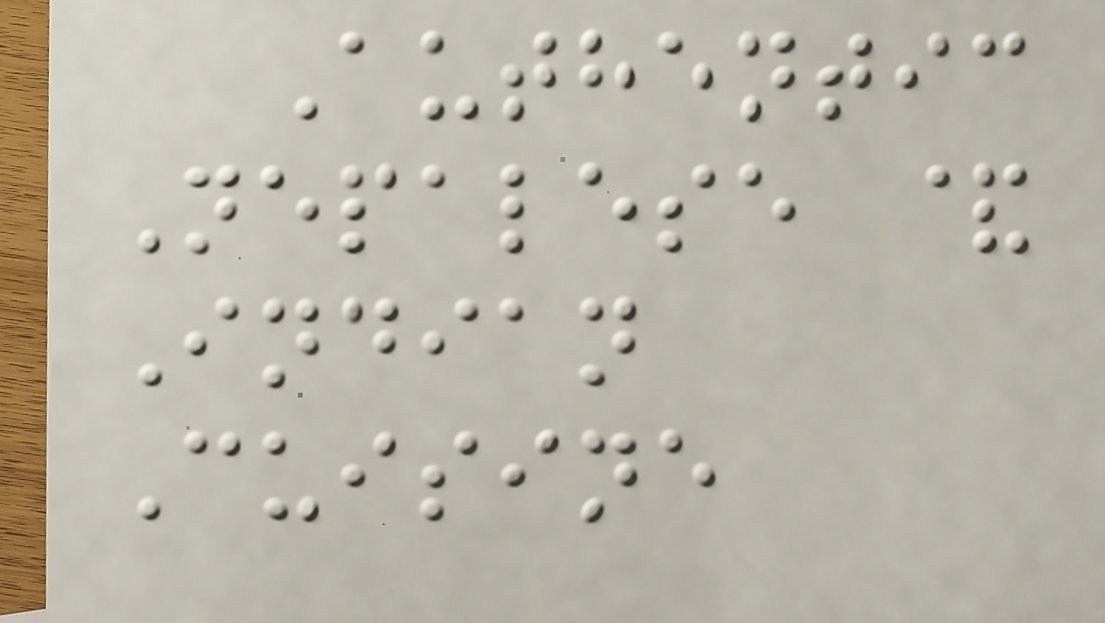Authentic
Nepalese &
Indian
Cuisine
